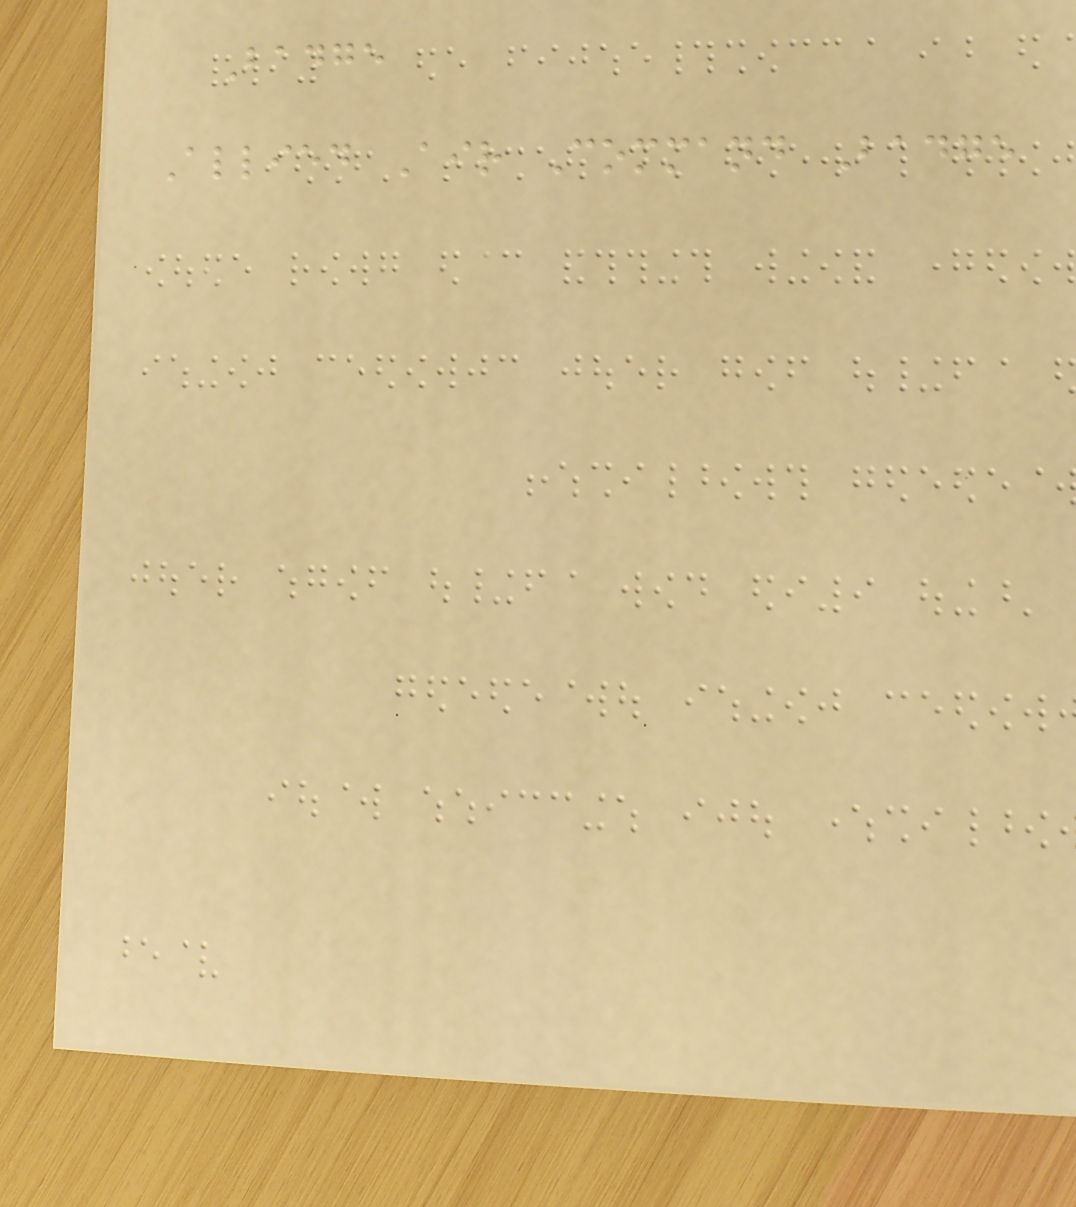Badge
Allied Air Command Badge
